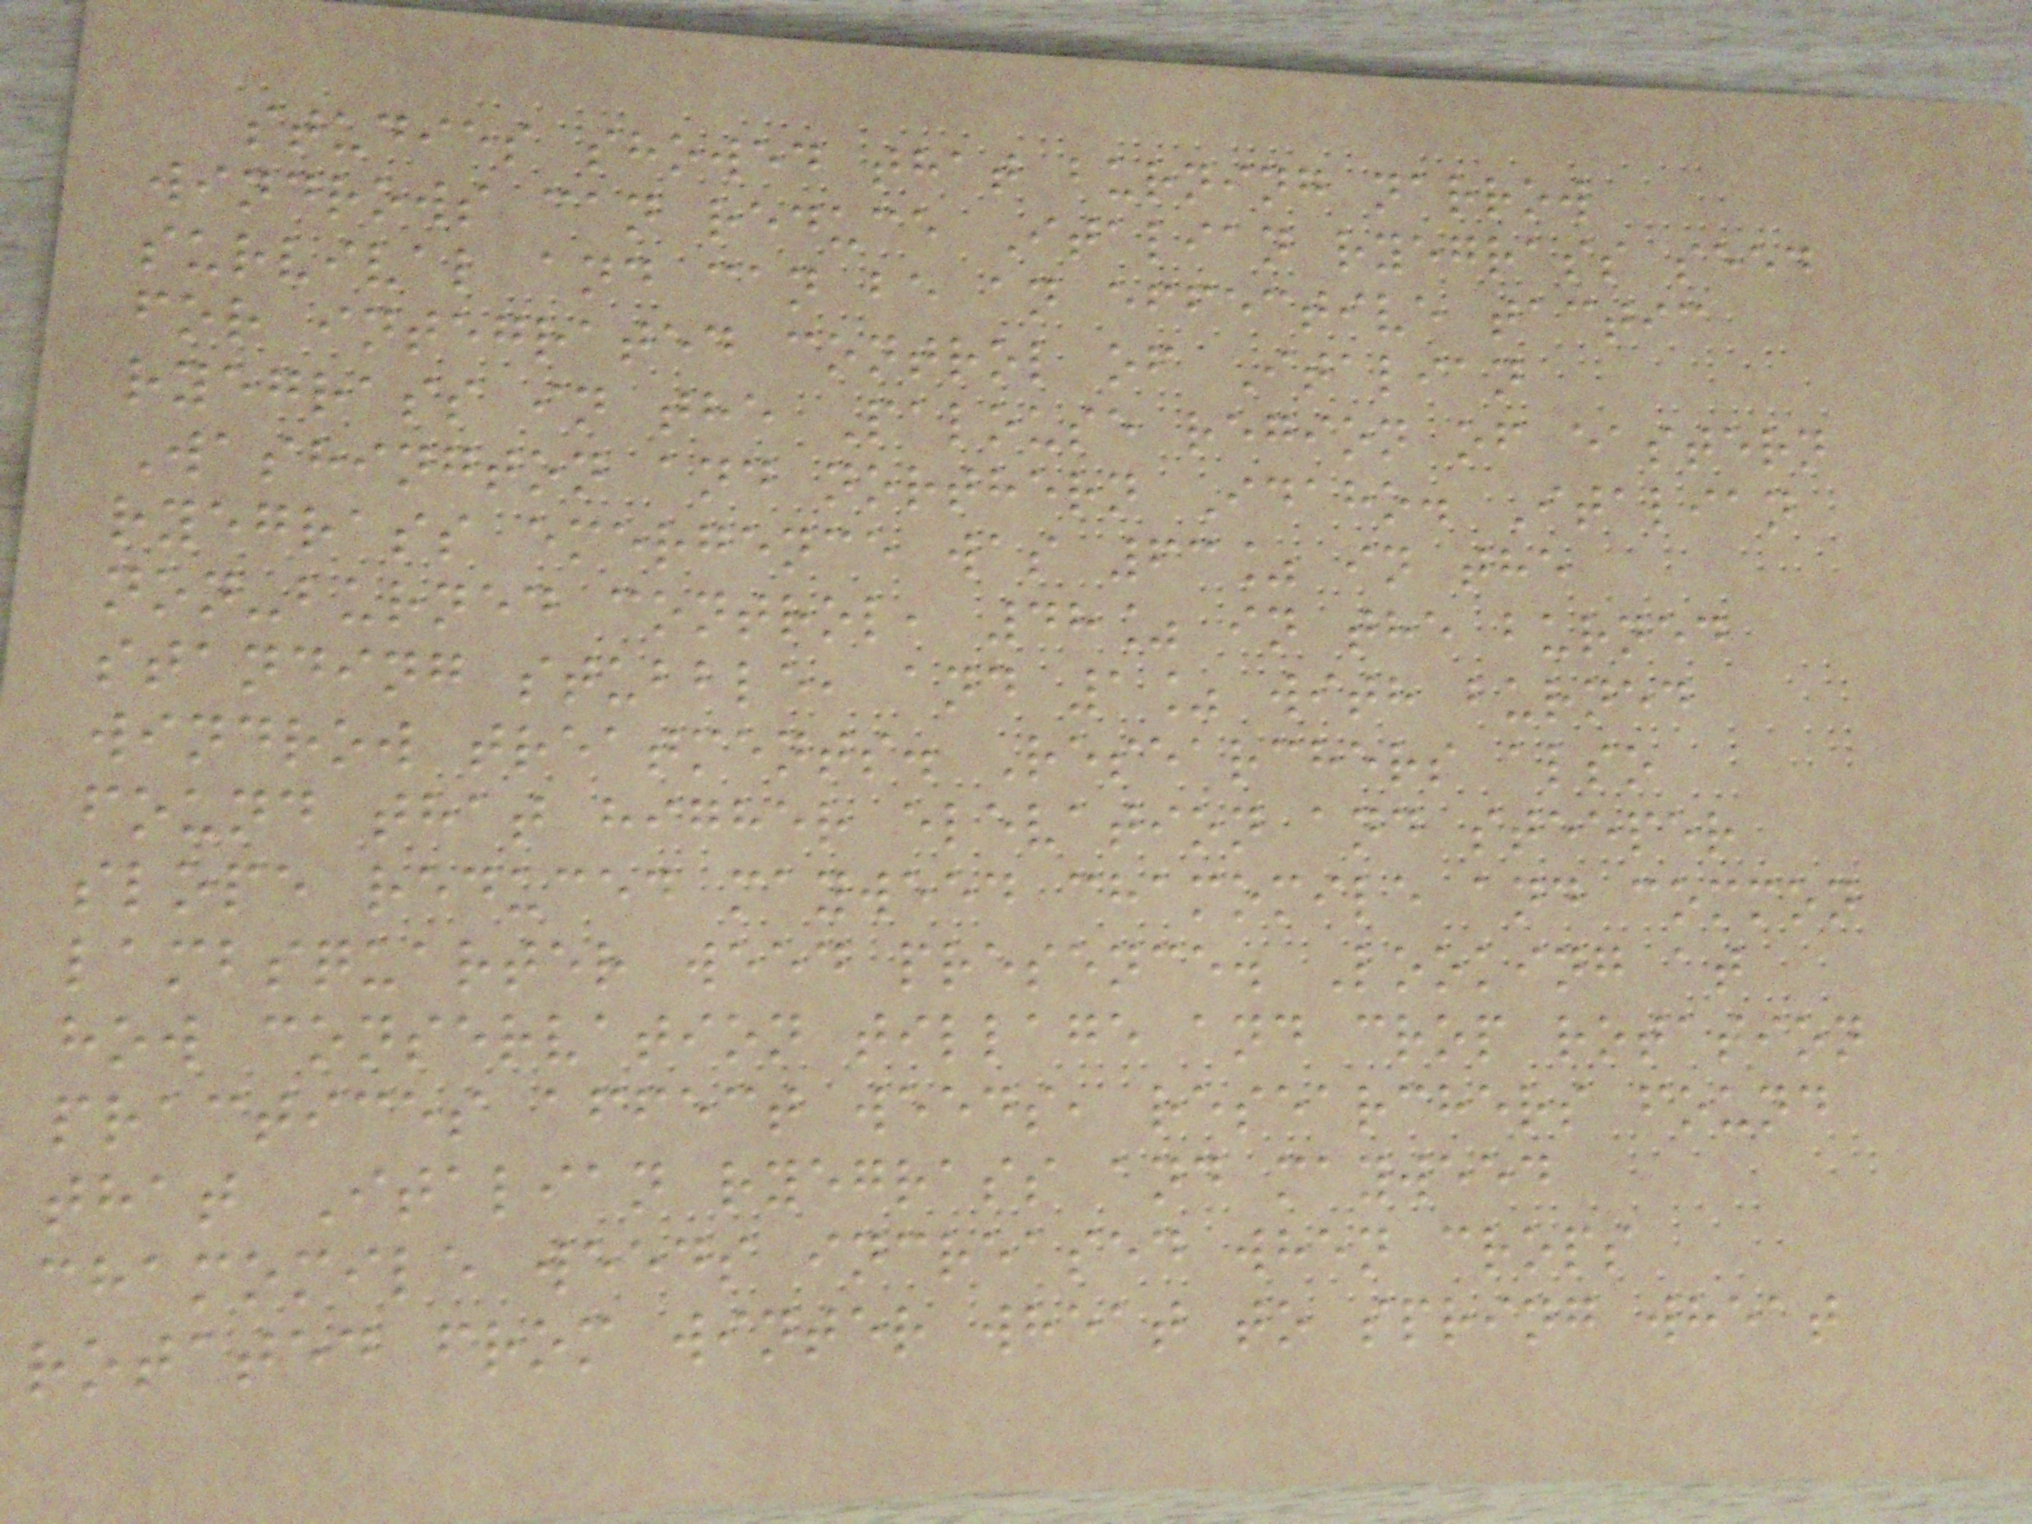studies showed that burning narrow
windrows can reduce Italian ryegrass seed
survival and can be an effective tactic
for integrated control of Italian
ryegrass in the Palouse region of eastern
Washington and northern Idaho. Italian
ryegrass emergence was 63% in the
non-burned control, 48% in the burned
standing stubble, and 1% with burned
windrow treatments. Researchers also
found that higher elevation and steeper
slope reduced mayweed chamomile and common
lambsquarter weed presence. Looking at
how conservation tillage and crop rotation
practices affect weeds, researchers found
that Italian ryegrass and mayweed
chamomile weeds increased when crops
rotated from winter wheat to spring wheat
